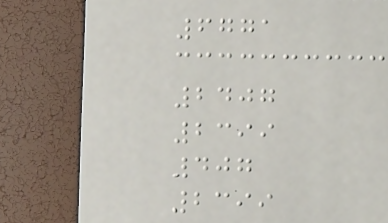6771
2407
2399
407
2399
